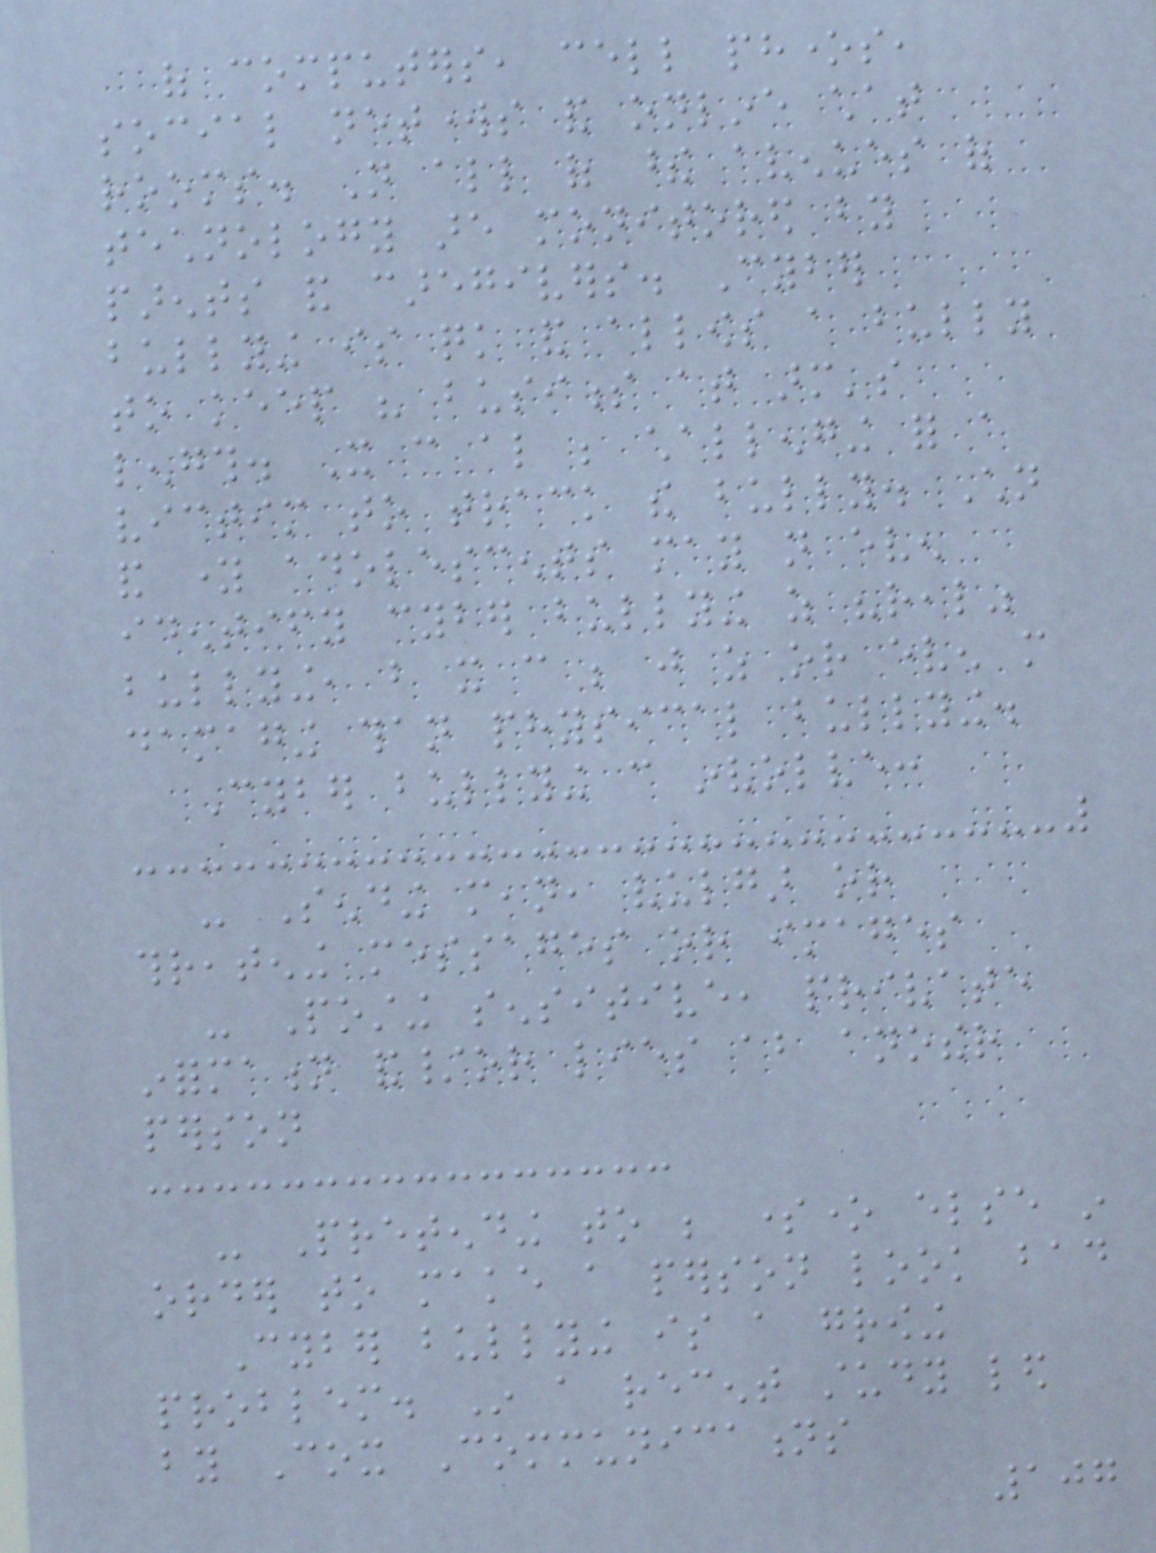of computers, cell phones,
social networks and online chat
rooms. Not all of these avenues of
technology are monitored by
parents and caregivers. Cyber
bullying is quick and allows a bully
to keep his business at arm's
length. It can also be challenging for a
victim to track the bully. Children
and young adolescents may not even
identify cyber bullying as "real"
bullying, but it can be just as or even more
damaging than physical bullying.
Cyber bullying can involve:
- Sending mean, vulgar or
threatening messages or images
- Posting sensitive, private
information and/or lies about another
person
- Pretending to be someone else in
order to make a person look bad
Cyber bullying is a growing
problem. In a recent study led
by Cox Communications
107
